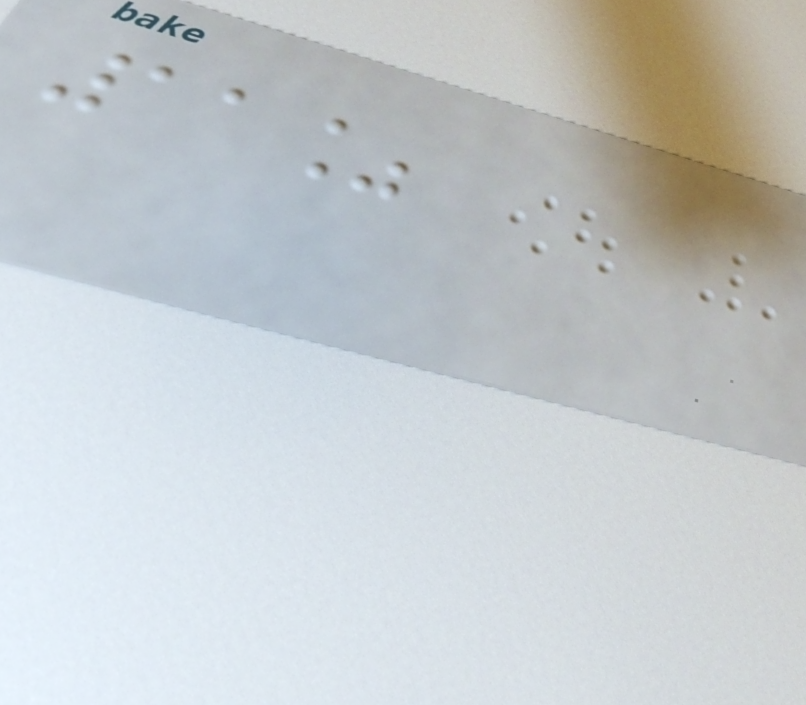11%
